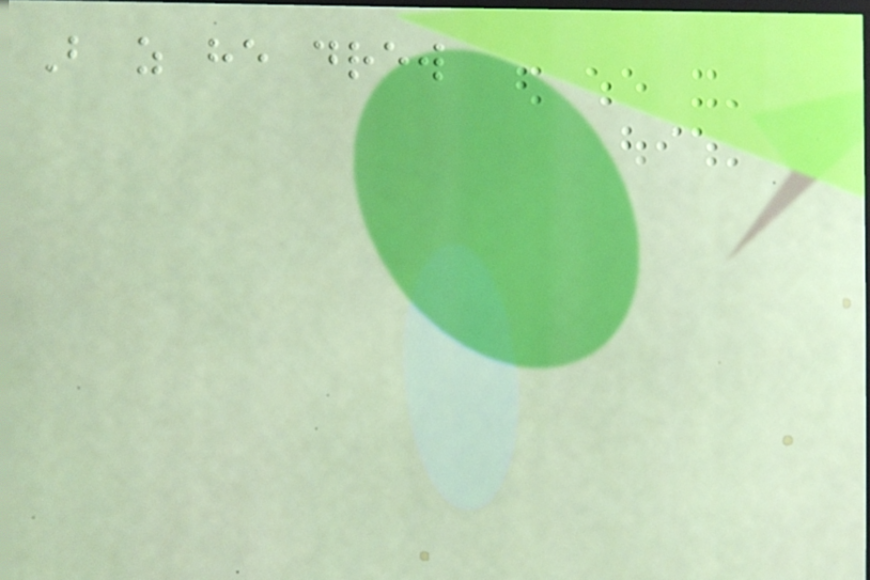But as he drew
